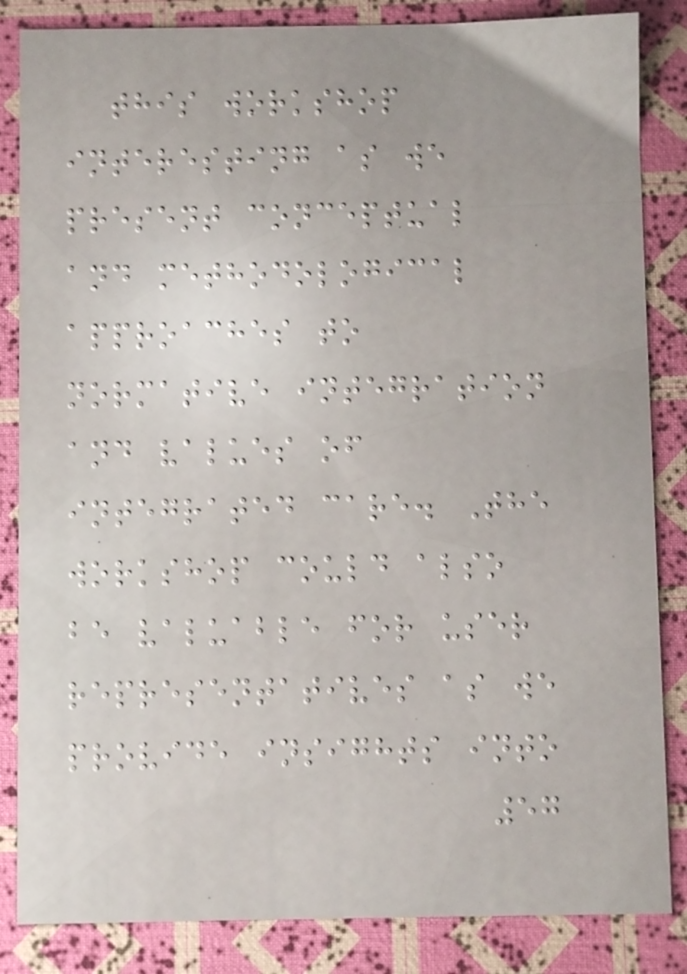this workshop
interesting as we
present conceptual
and methodological
approaches to
normative integration
and values of
integrated care. The
workshop could also
be valuable for user
representatives as we
provide insights into
57
